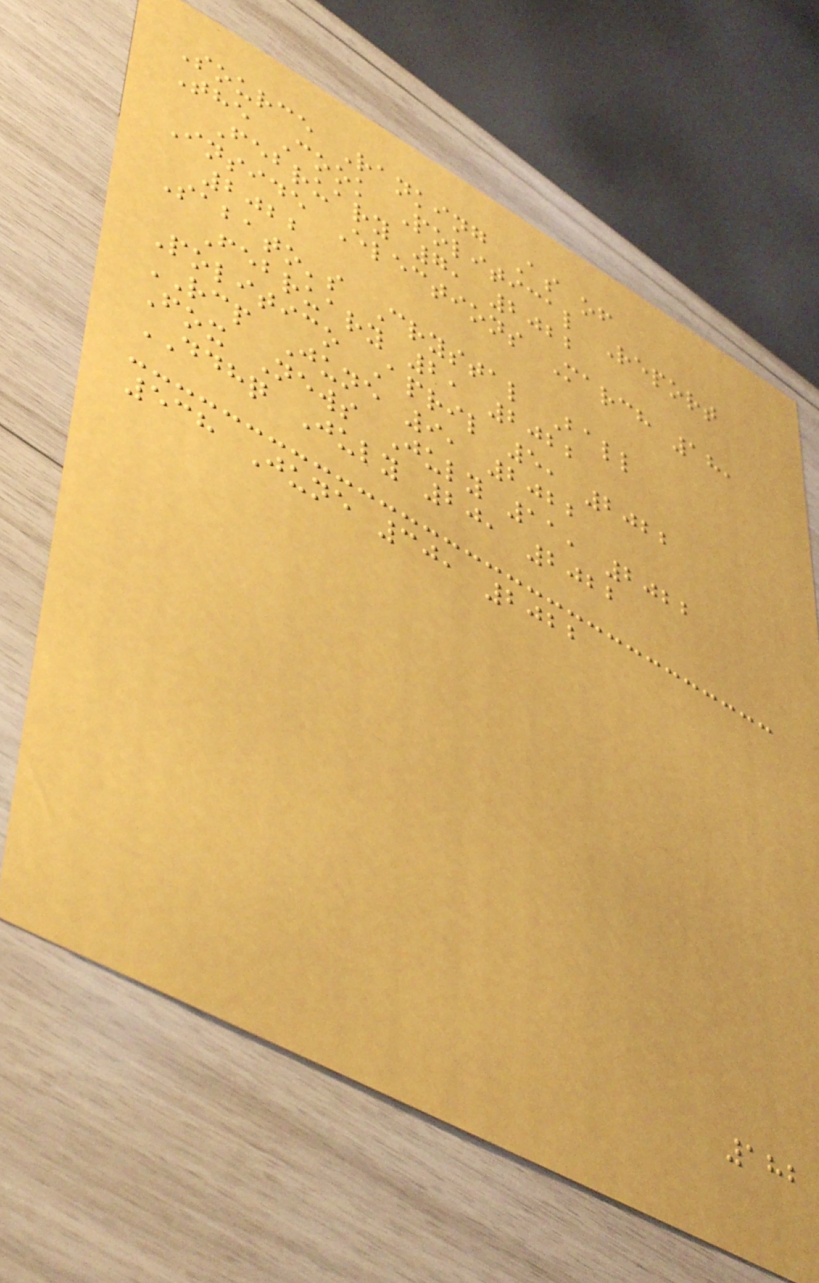Source Ranking As of
The Cook Political Report
February 7, 2022
Inside Elections March 18,
2022
Sabato's Crystal Ball
February 2, 2022
Politico April 5, 2022
RCP June 9, 2022
Fox News July 11, 2022
DDHQ July 20, 2022
538 June 30, 2022
182
